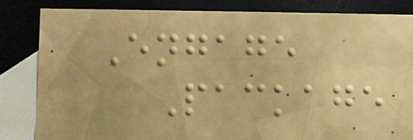Engage
Package
